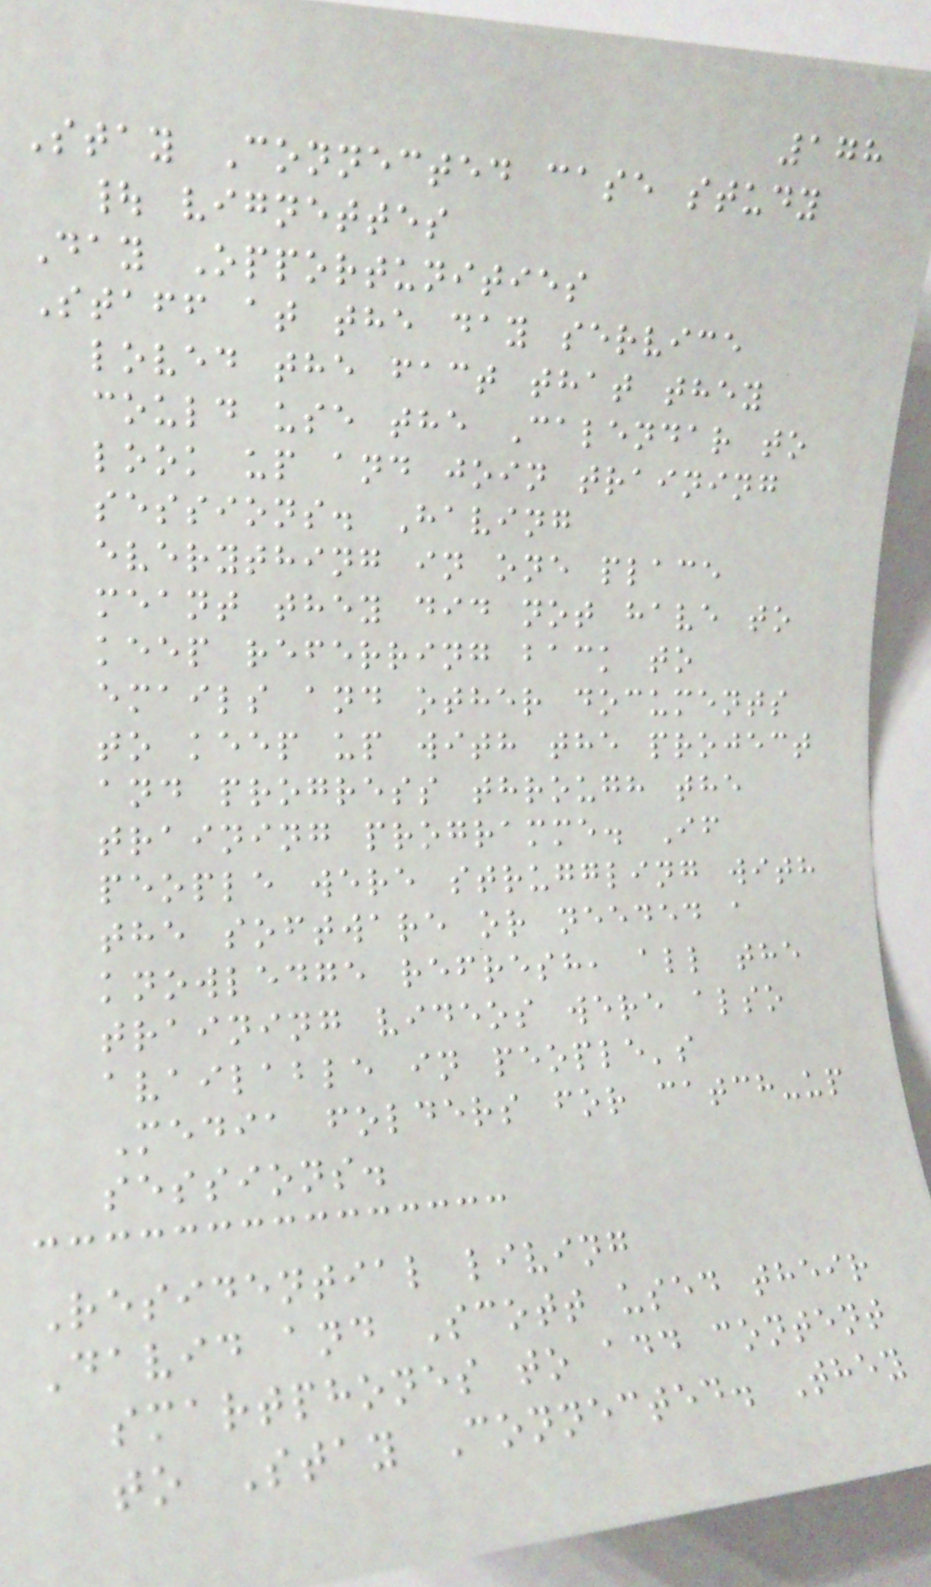178
Stay Connected case study
| vignettes
Day Opportunities
Staff at the day service
loved the fact that they
could use the Calendar to
look up and join training
sessions. Having
everything in one place
meant they did not have to
keep referring back to
emails and other documents
to keep up with the project
and progress through the
training programme. If
people were struggling with
the software or needed a
knowledge refresh, all the
training videos were also
available in people's
Media folders for catch-up
sessions.
Residential living
David and Scott used their
smartphones to add content
to Stay Connected. They
